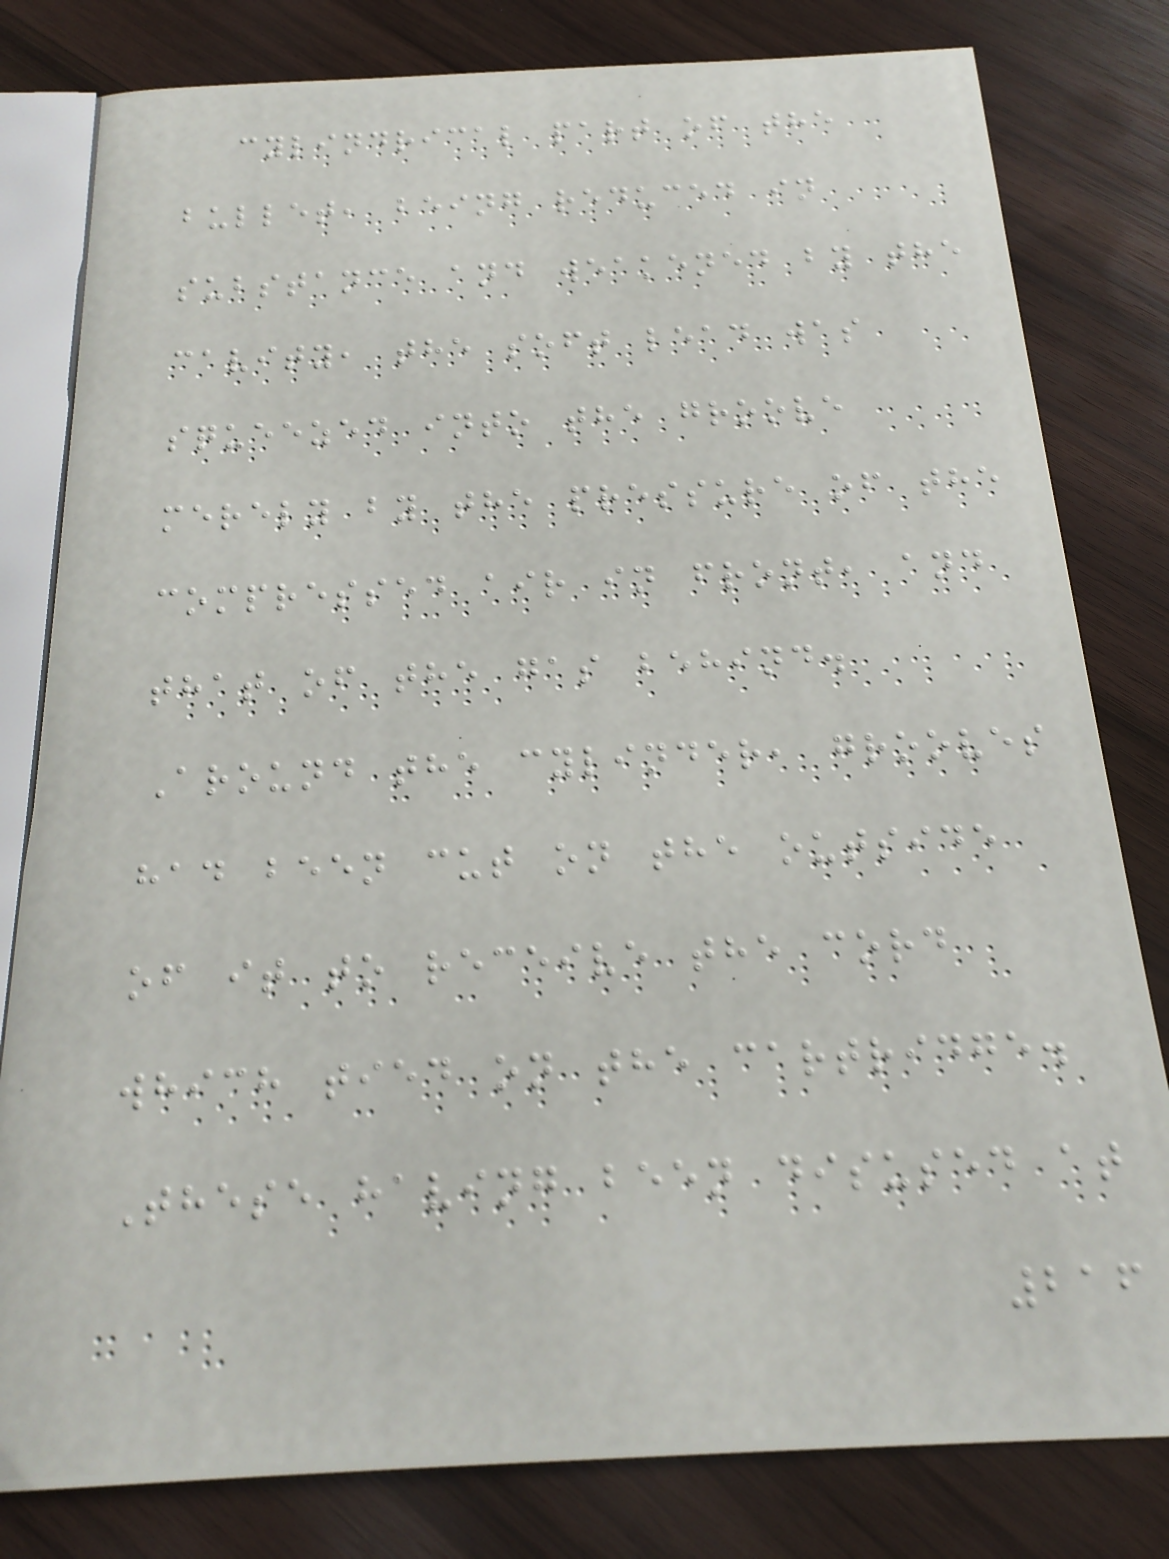cylindrical part of the
bullet, being reduced in
substance and weakened by the
cavity, the soft lead was
squeezed into the groove
merely by the pressure of the
compressed air in front, and
that of the gas behind.
Around the cylinder, grooves
had been cut on the outside
of it to receive the cord
which tied on the cartridge.
These having been disused at
216
